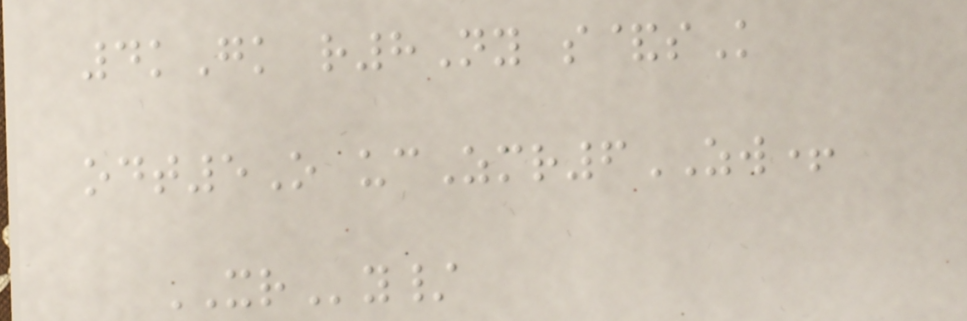4kGk r8Ny s&sK
odt5O ucZmr6ZW+
XRy/
